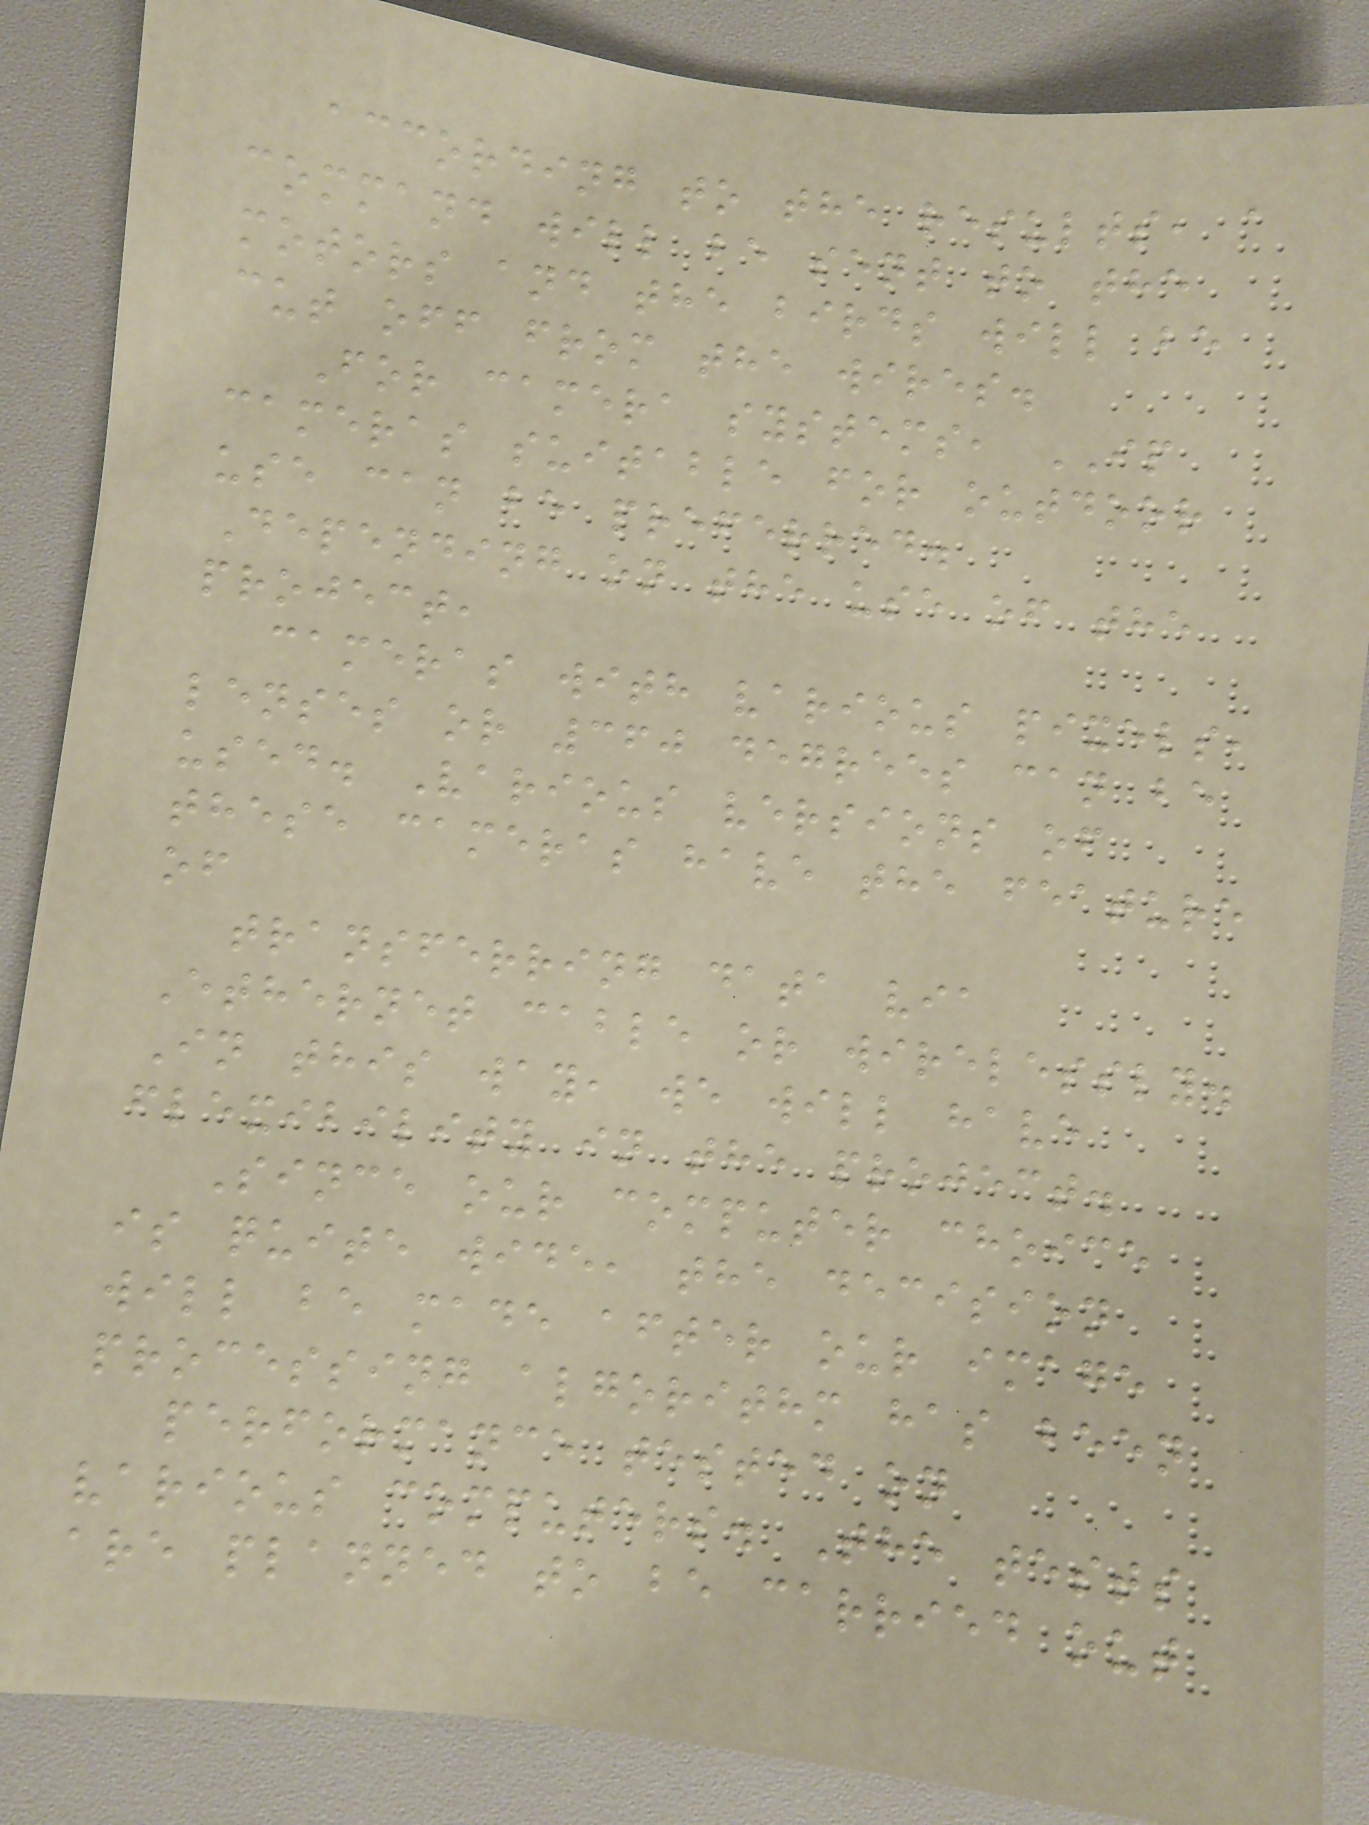according to the results, a
command will be sent to the
motors and the birds will be
cut off from the wires.
For camera systems, IP
cameras suitable for outdoor
use can be preferred.
Depending on the use of the
project,
cameras with various pixels,
lenses or 360 degrees can be
used. Various versions of
these cameras have the feature
of
transferring data via
Ethernet cable or wirelessly.
In this way, we will have
flexibility in the project.
Since our computer choice
is quite wide, the decision
will be made after our image
processing algorithm has been
performance tested on
various computers. The tests
are planned to be carried out
